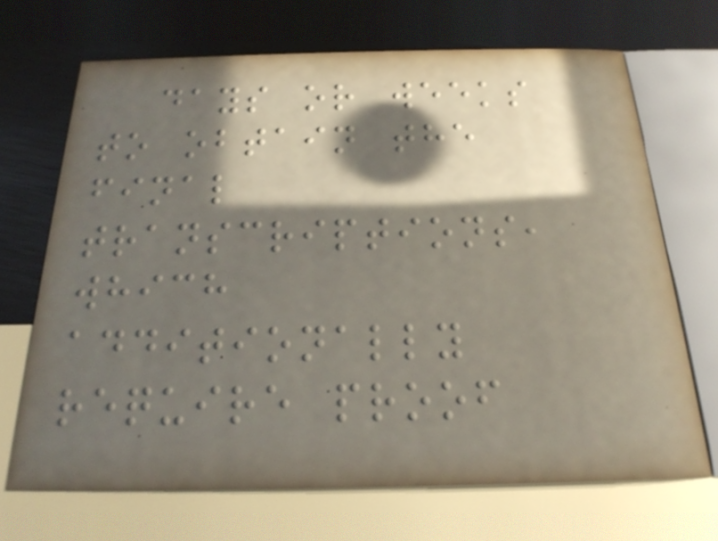days or weeks
to obtain the
final
transcriptions,
which
additionally
require proof
